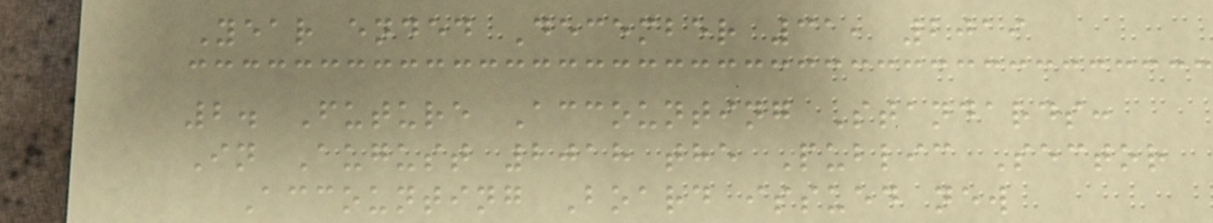Year ended December 31, 2019
2. Future Accounting Standards:
In August 2018 the Public Sector
Accounting Board issued new
